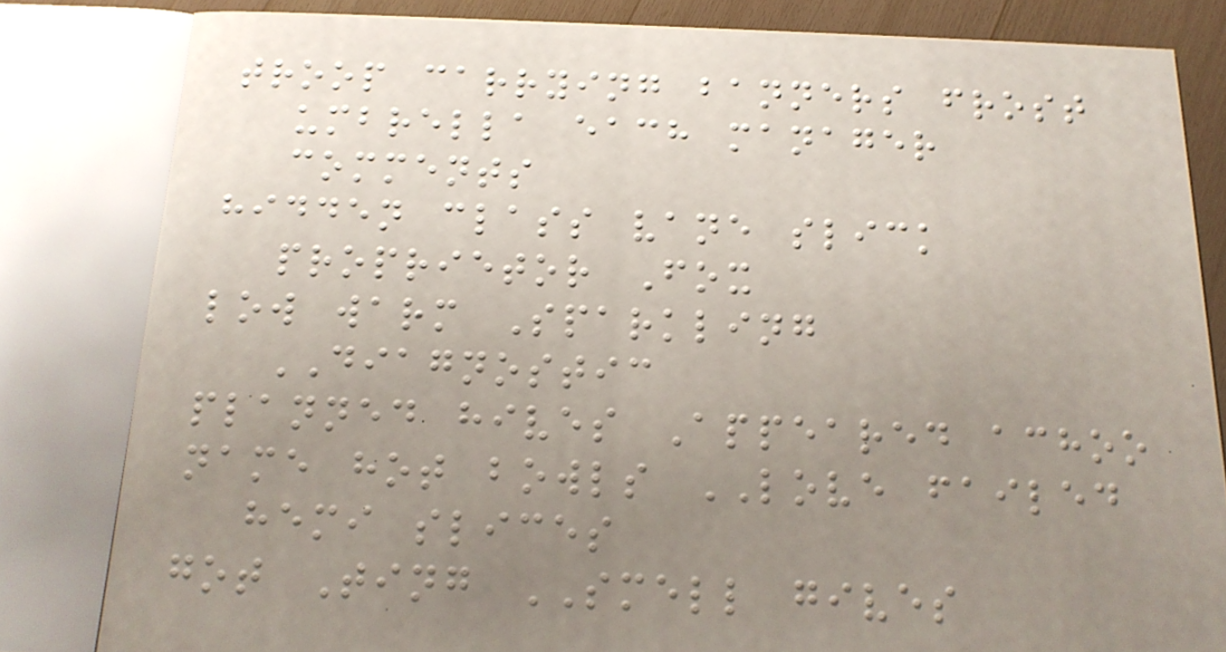troop carrying banners frost
umbrella each manager
comments
hidden class vane slick
proprietor Fox
low warm Sparkling
DIAGNOSTIC
planned hives Appeared achoo
name hot bowls LOVE failed
hemi slices
got Ting SMELL gives
